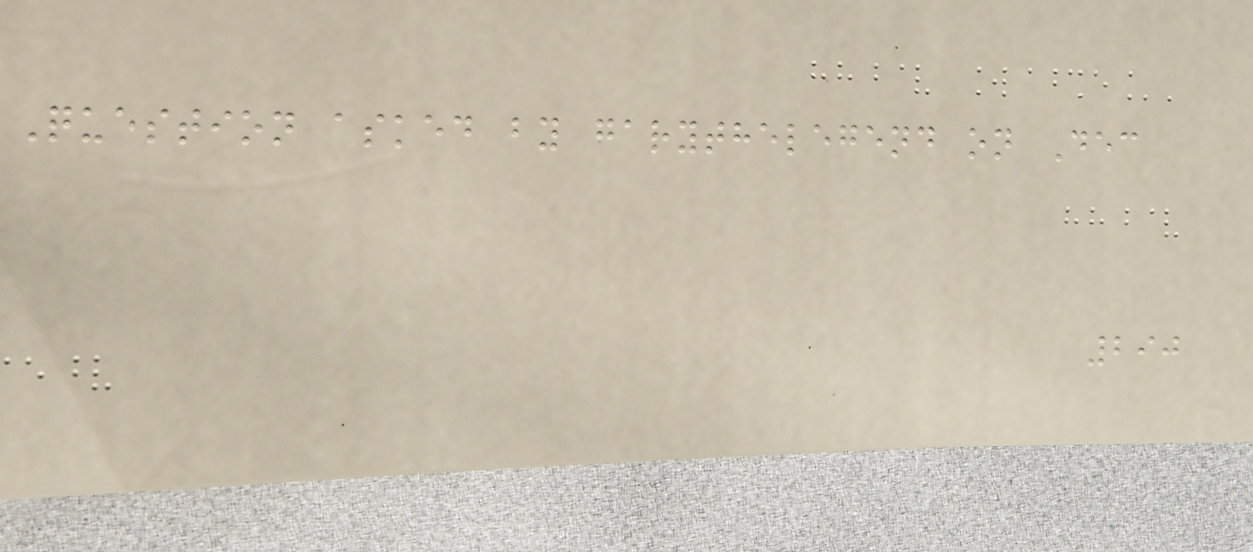Question asked by garythelegend on Dec
290
